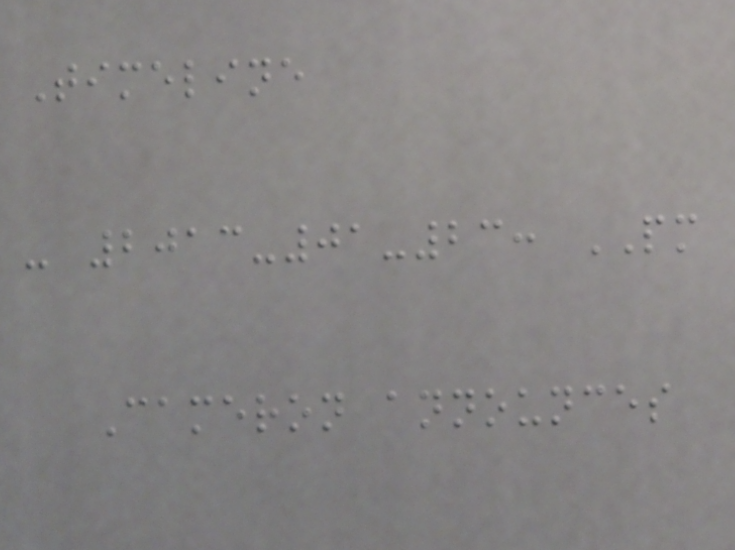Timeline
- 2013-01-23: PM
Cameron announces
